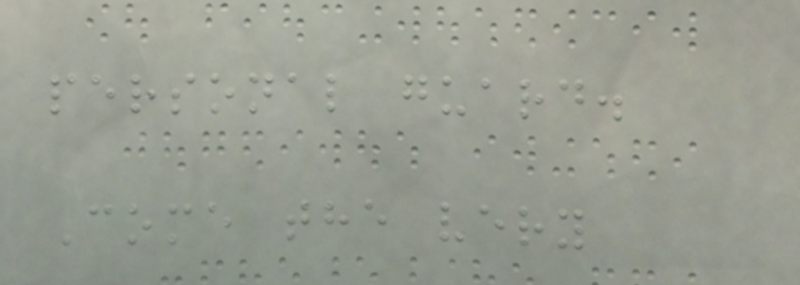personal guard.
Come the very
